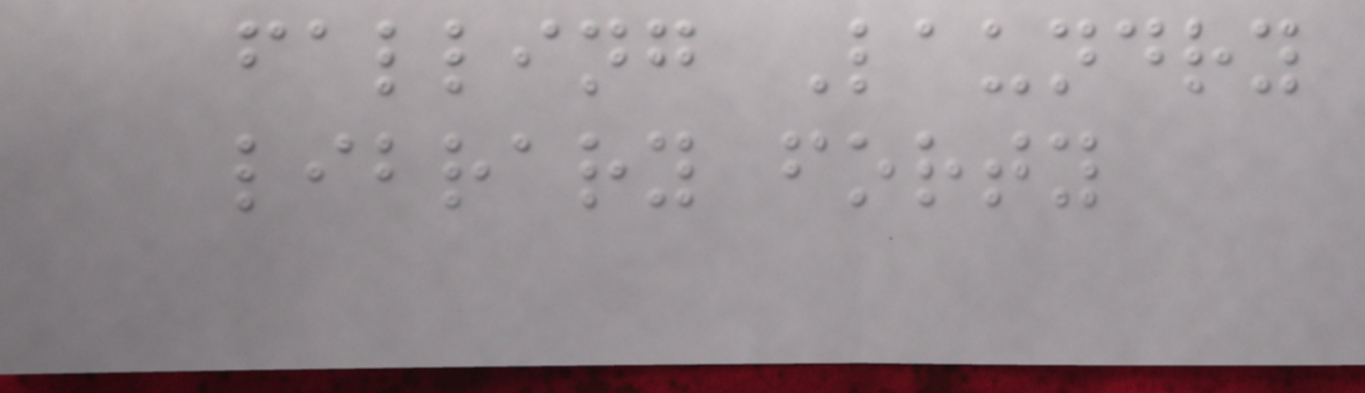falling Laundry
library forty
